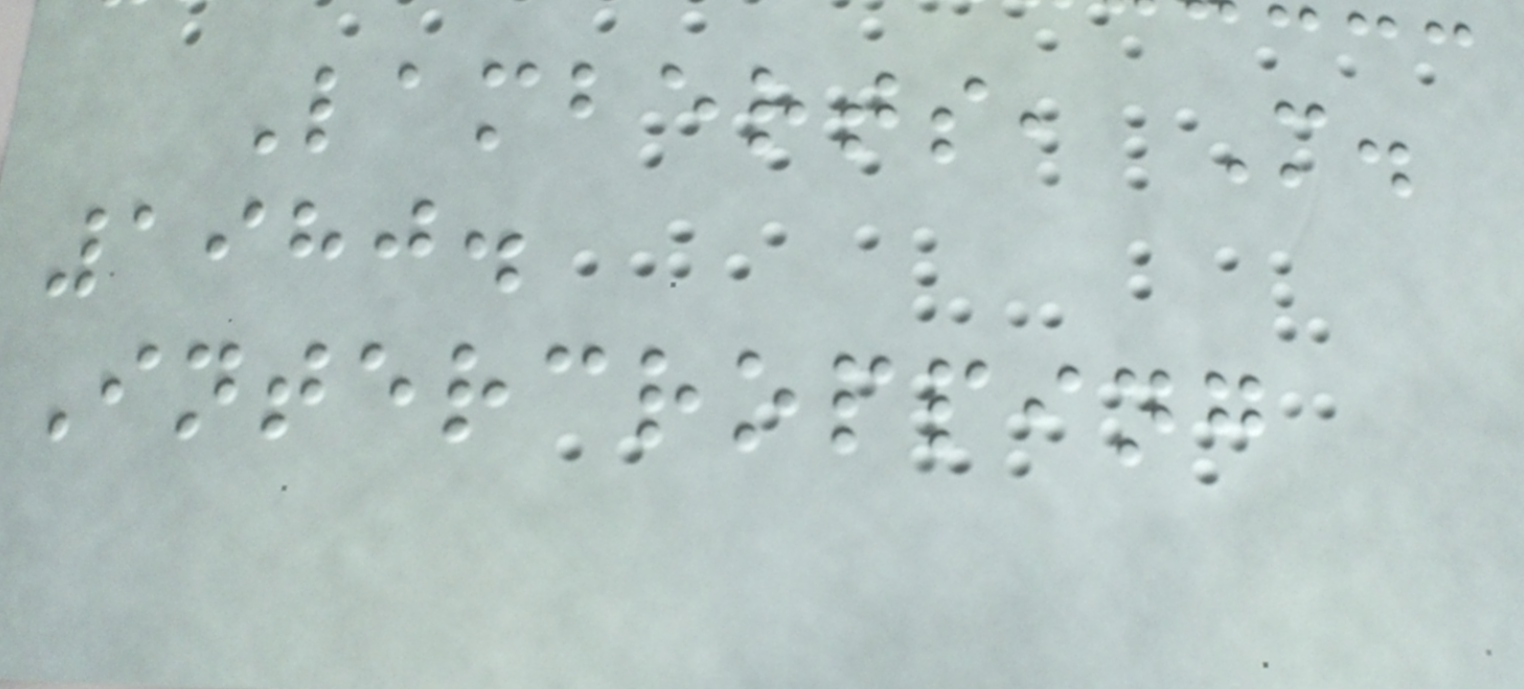Lamberts, M.
1980.
Intercropping
